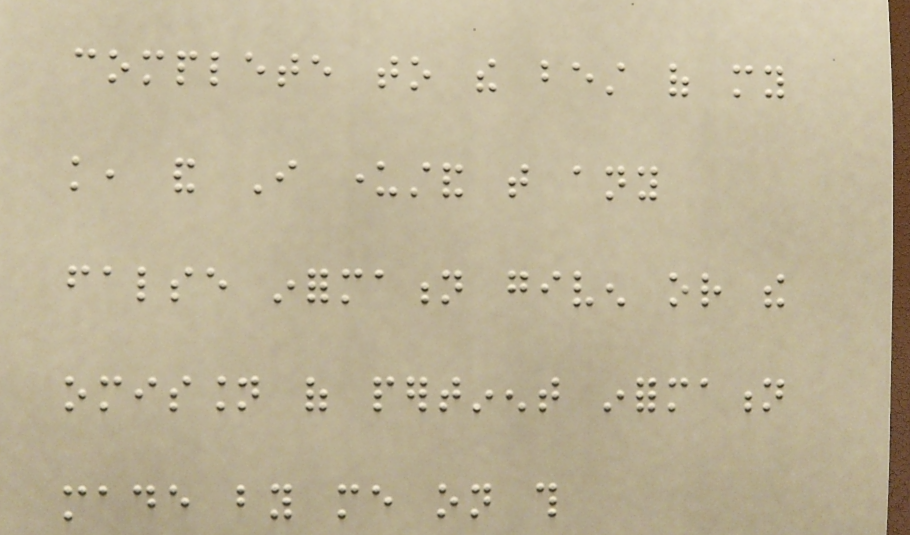complete to the best of my
knowledge, and I understand that any
false information given or the
omission of pertinent information
made by me on this
